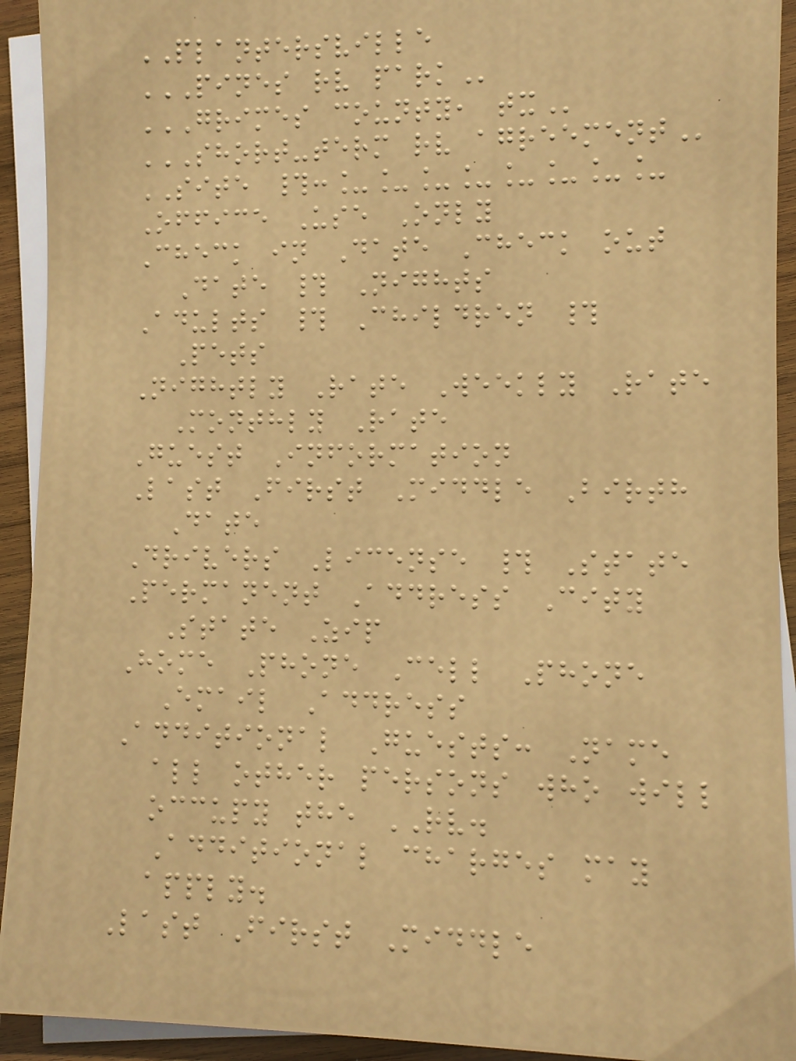PLANTERSVILLE
PINES RV PARK
GRIMES COUNTY, TX
SHORT-TERM RV AGREEMENT
SITE #:________
Office Use Only
Check in Date Check out
Date # Nights
Adults # Children #
Pets
Nightly Rate Weekly Rate
Monthly Rate
Guest Information
Last First Middle Birth
Date
Drivers License # State
Permanent Address City
State Zip
Home Phone Cell Phone
Email Address
Additional Guests: Name
all other persons who will
occupy the RV.
Additional charges may
apply.
Last First Middle
